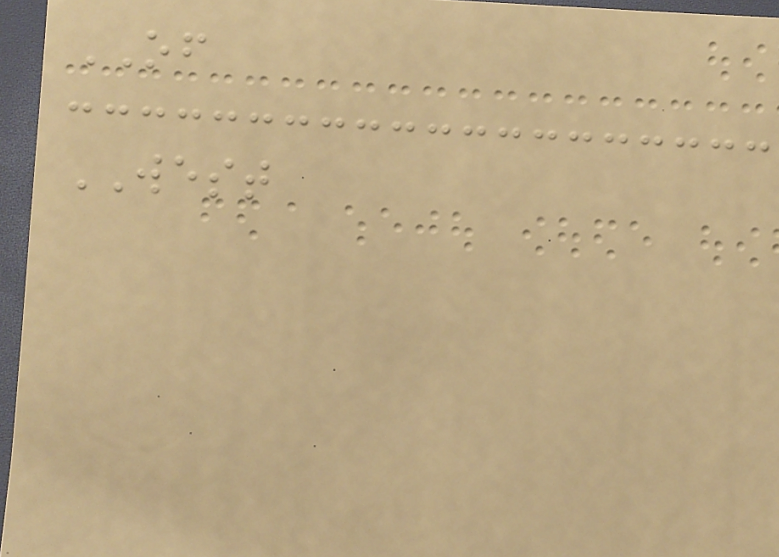OF
WEST
